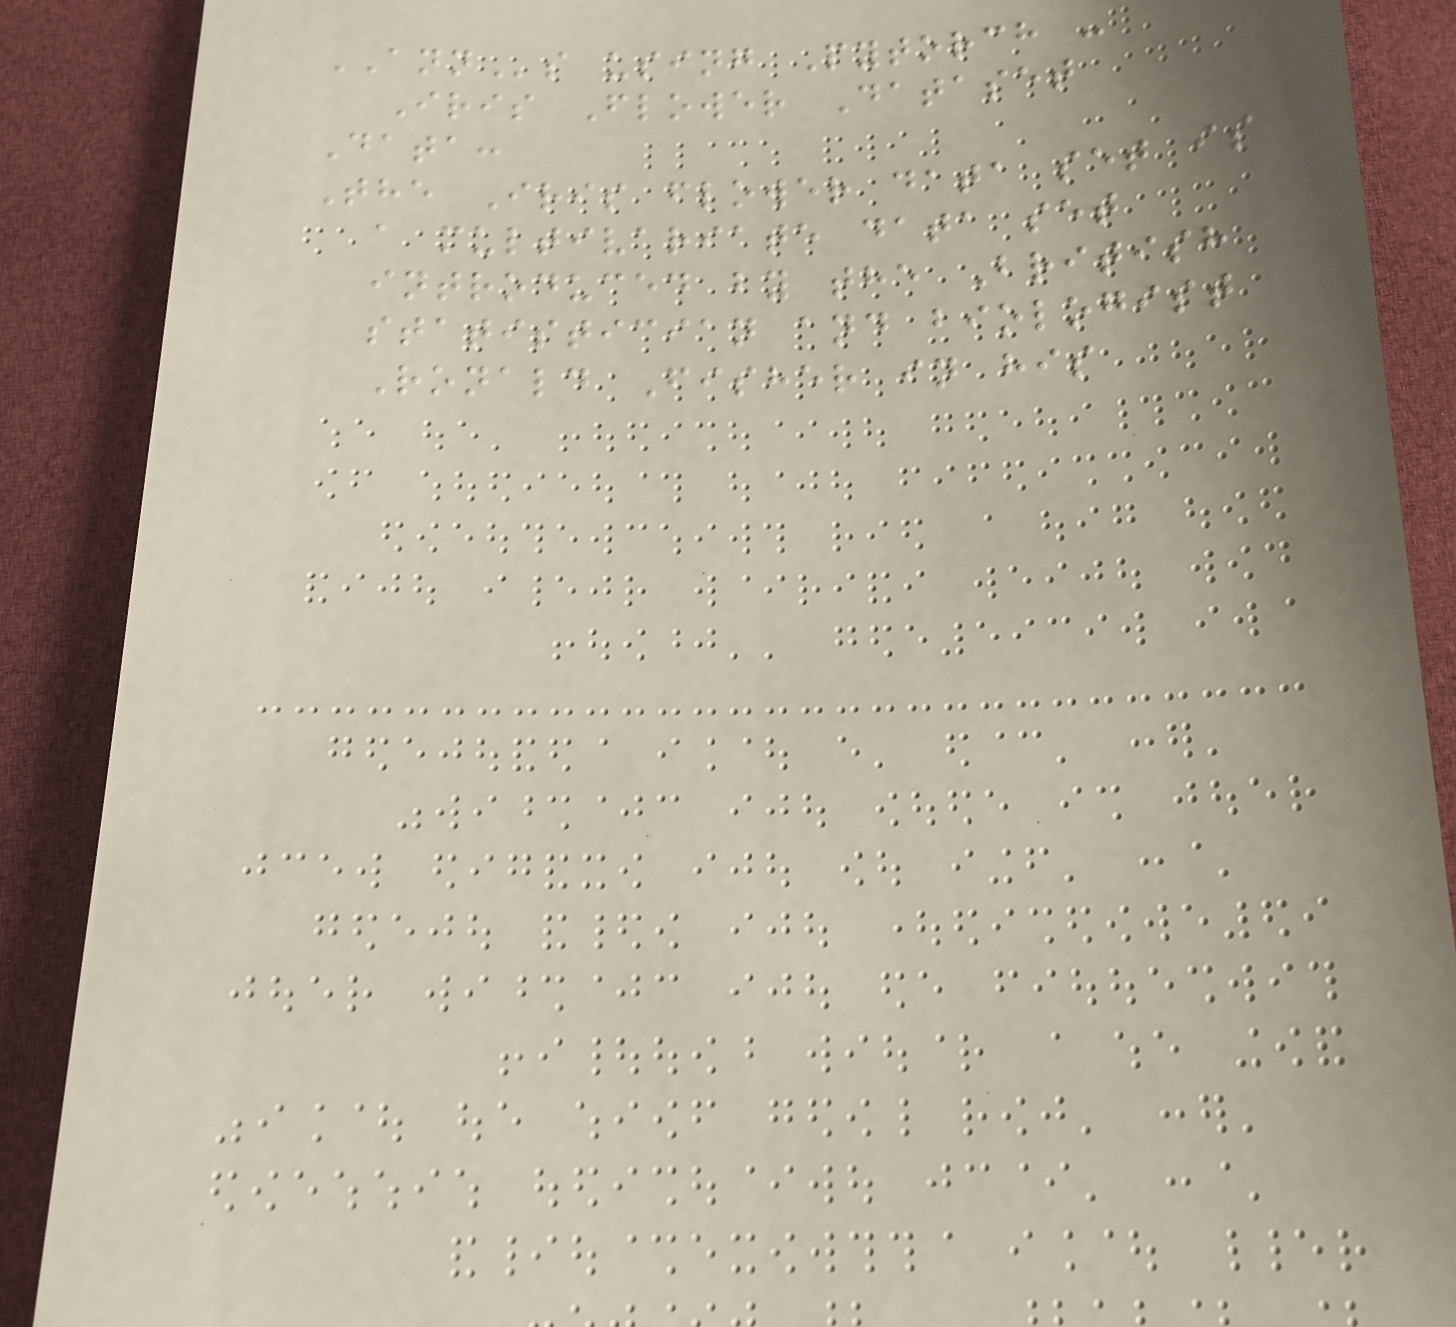ANNs using Pytorch -
Iris Flower Dataset
Data:
The Iris flower data set is
a multivariate data set
introduced by the British
statistician and biologist
Ronald Fisher in his
